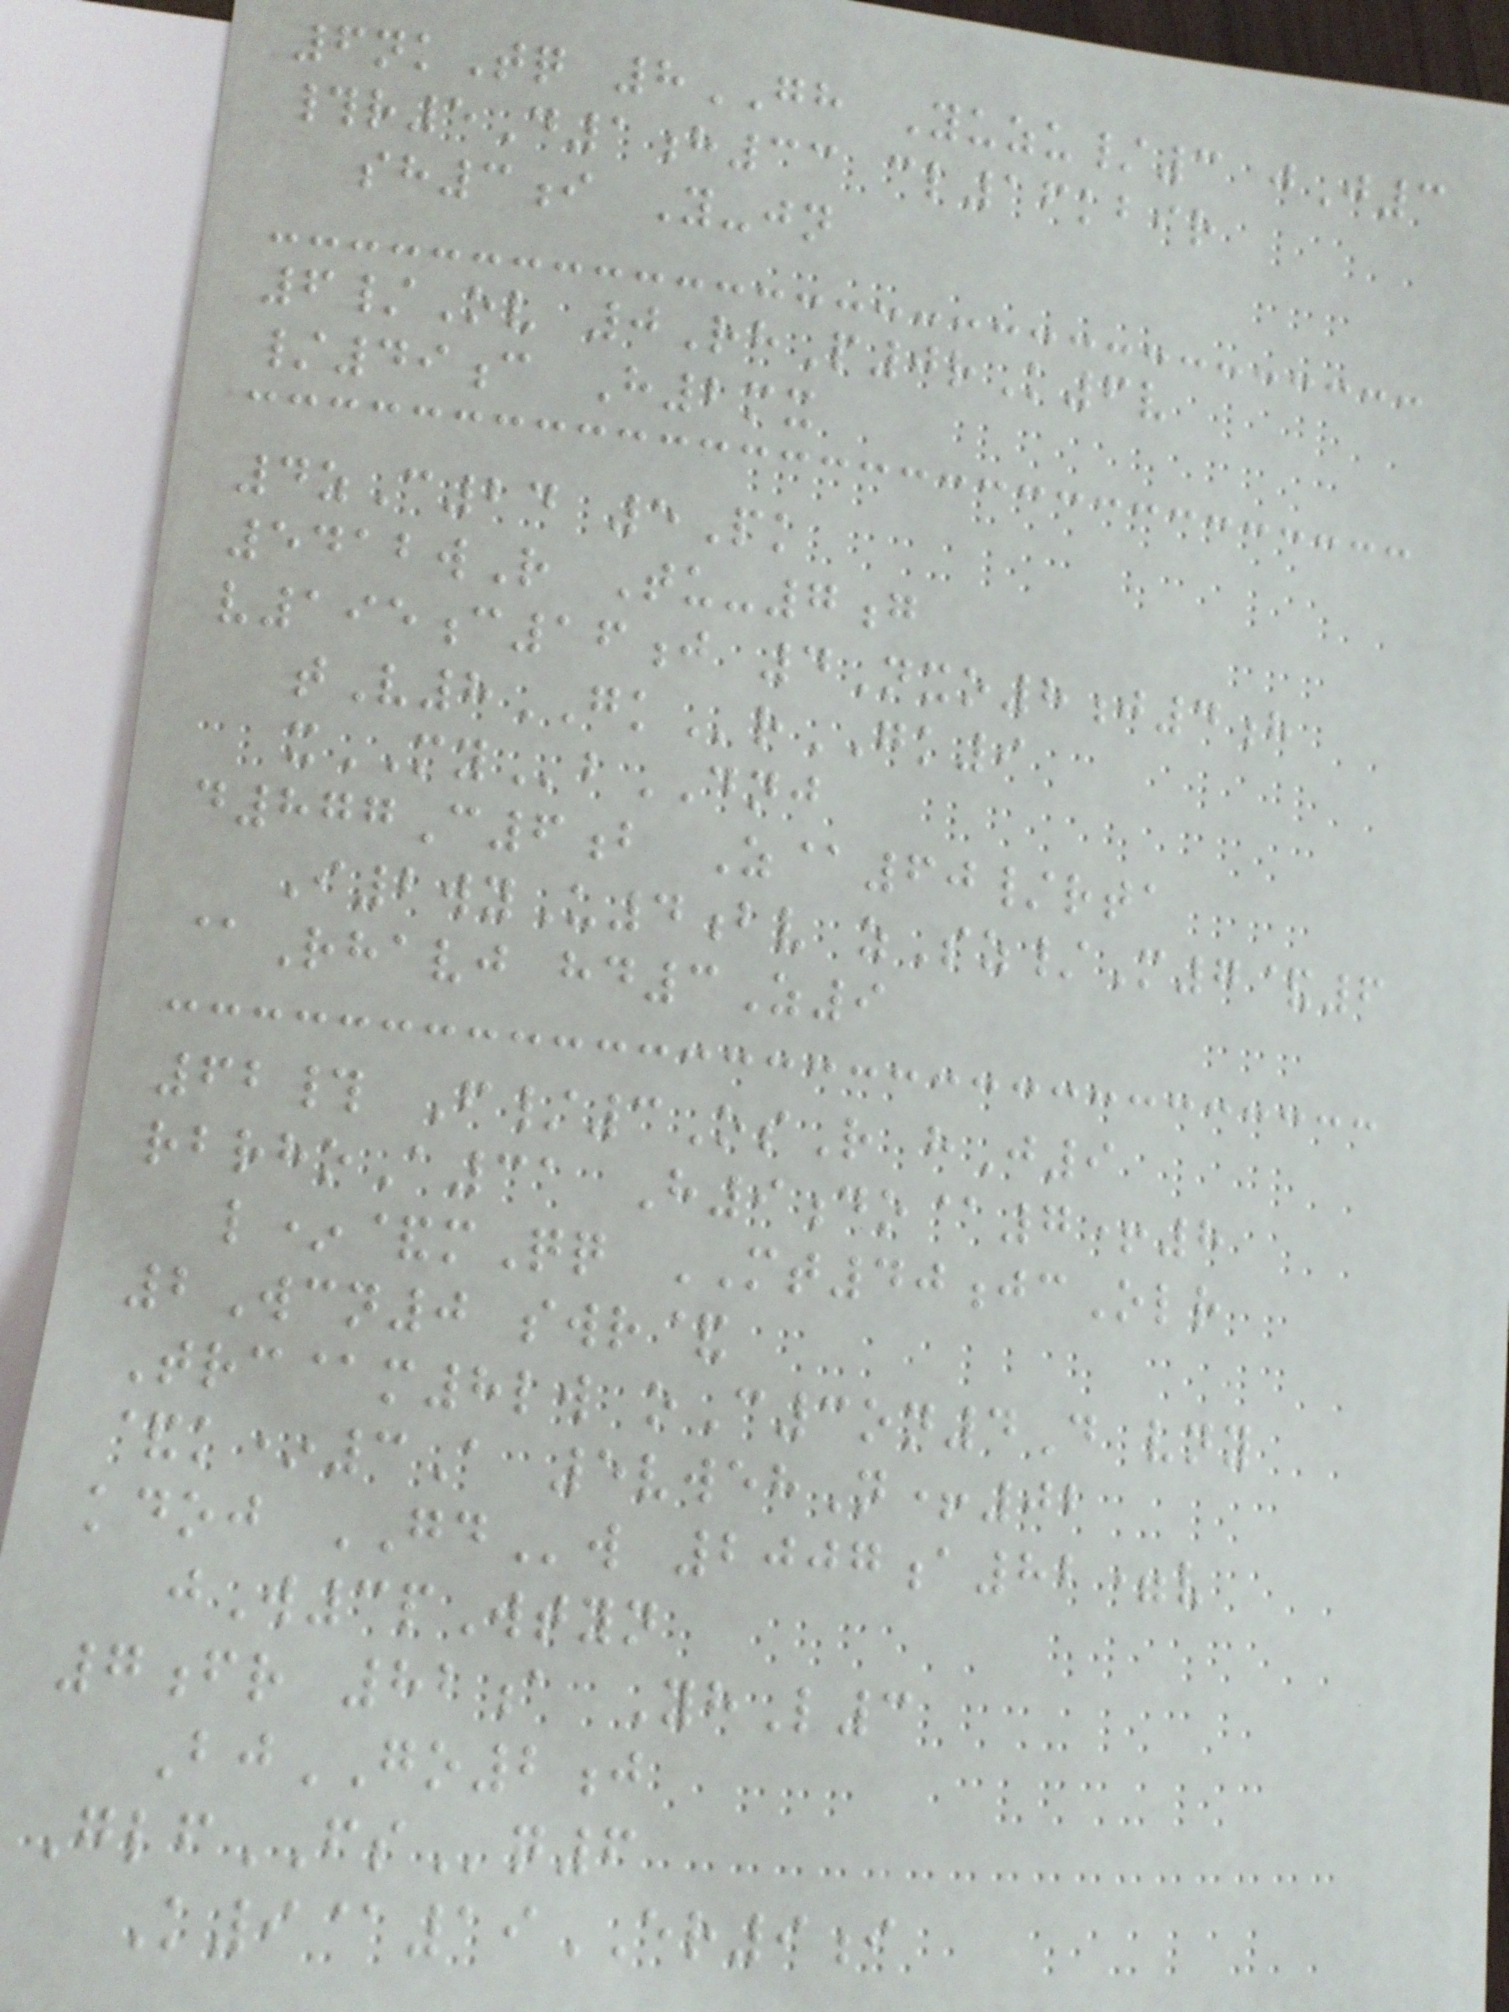6nkTq 8GH Yuzu/3 jJ3
#r5D1h33 cl16kbir
sh3i Y-jn
6/Ov 0RhP0rK6v
/49c H2mx
4zC24 5Pk
5412wR Tu-7g
v195c16j 4Nxo8j4h
tV8GKrGK9
xMYbDNJ
d877C6b Z@60/rta
I2wyU4bv zSz/M7&6
@Rhavj hd3Z9
62# F/3OsR hJ9
rbrhoA31 H9do@7+8
l*&mQq MT40jcOlr
2Wcn0 swr&
Trc@m8lw oC3on4D vny
&k*3A 5vwehN+02
kdoj GDw 2007a82=v
jW3pWtyn
7fr 82a YhL3
BjGO2j
GlfFSq6
K9@19ER9i
